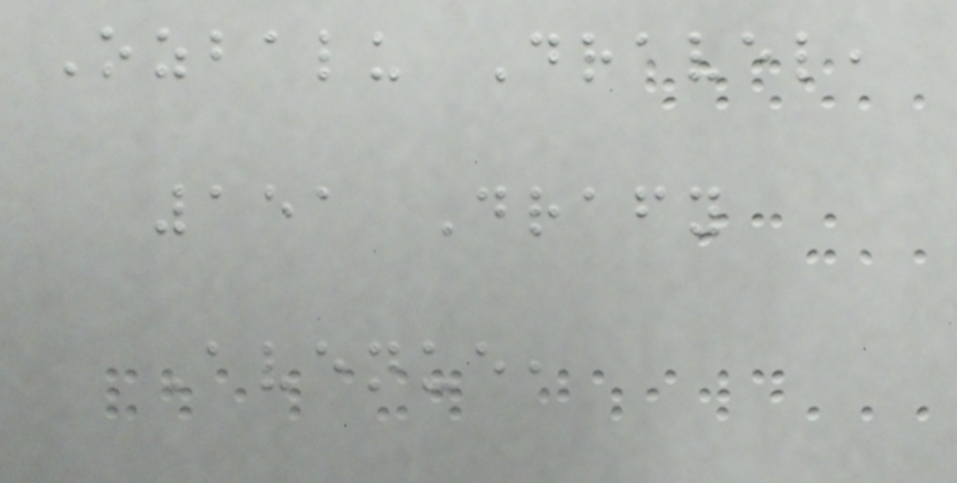Ozbalu Dravel,
151 Drafy
Avenue,
